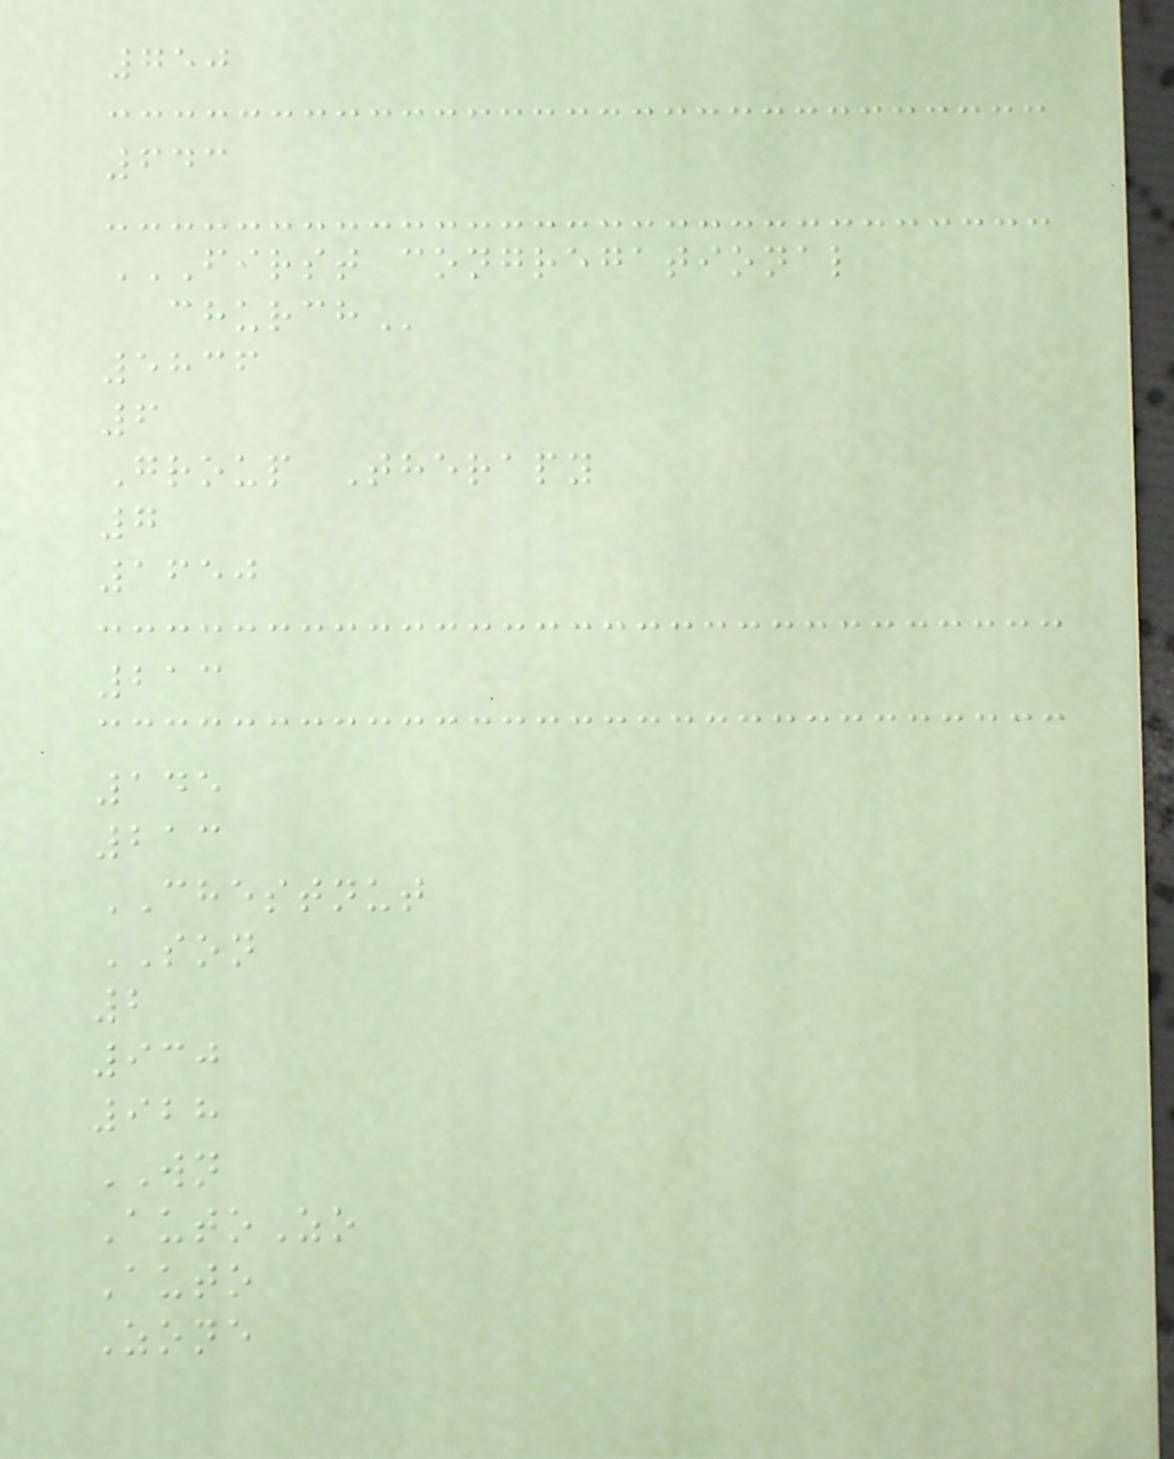750
643
FIRST CONGREGATIONAL
CHURCH
5836
6
Group Therapy
7
1650
213
145
213
CHESTNUT
SON
2
930
928
WN
AutoZo
Auto
Zone
